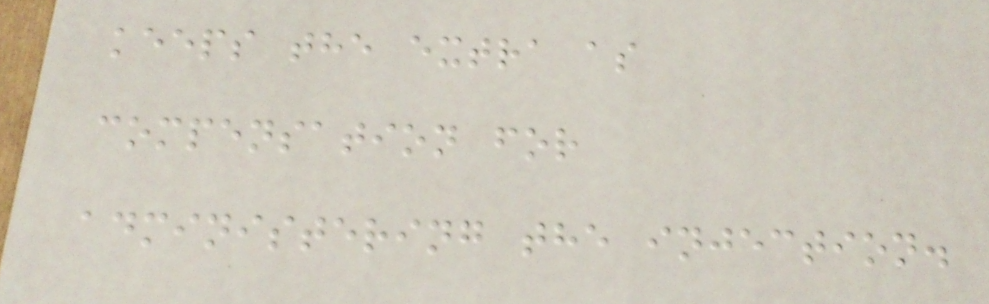keeps the extra as
compensation for
administering the injection.
